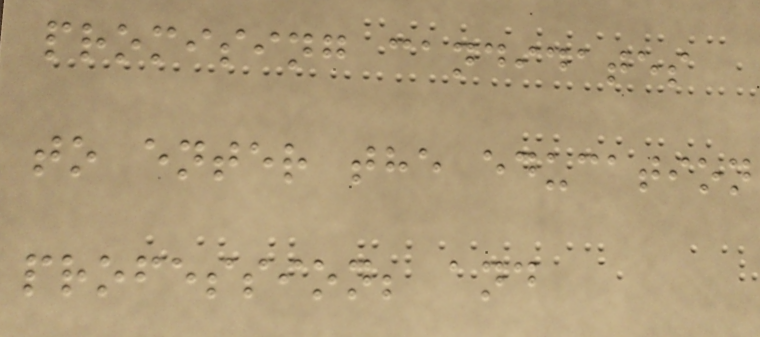promising candidates
to enter the education
profession; and
